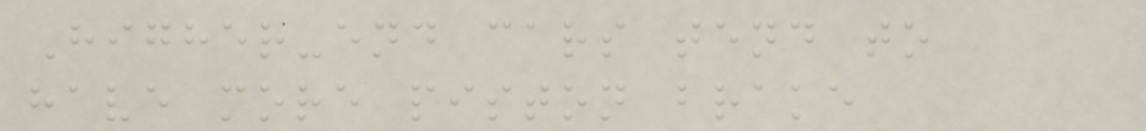Higher-end cars tend to
have more piston brake
